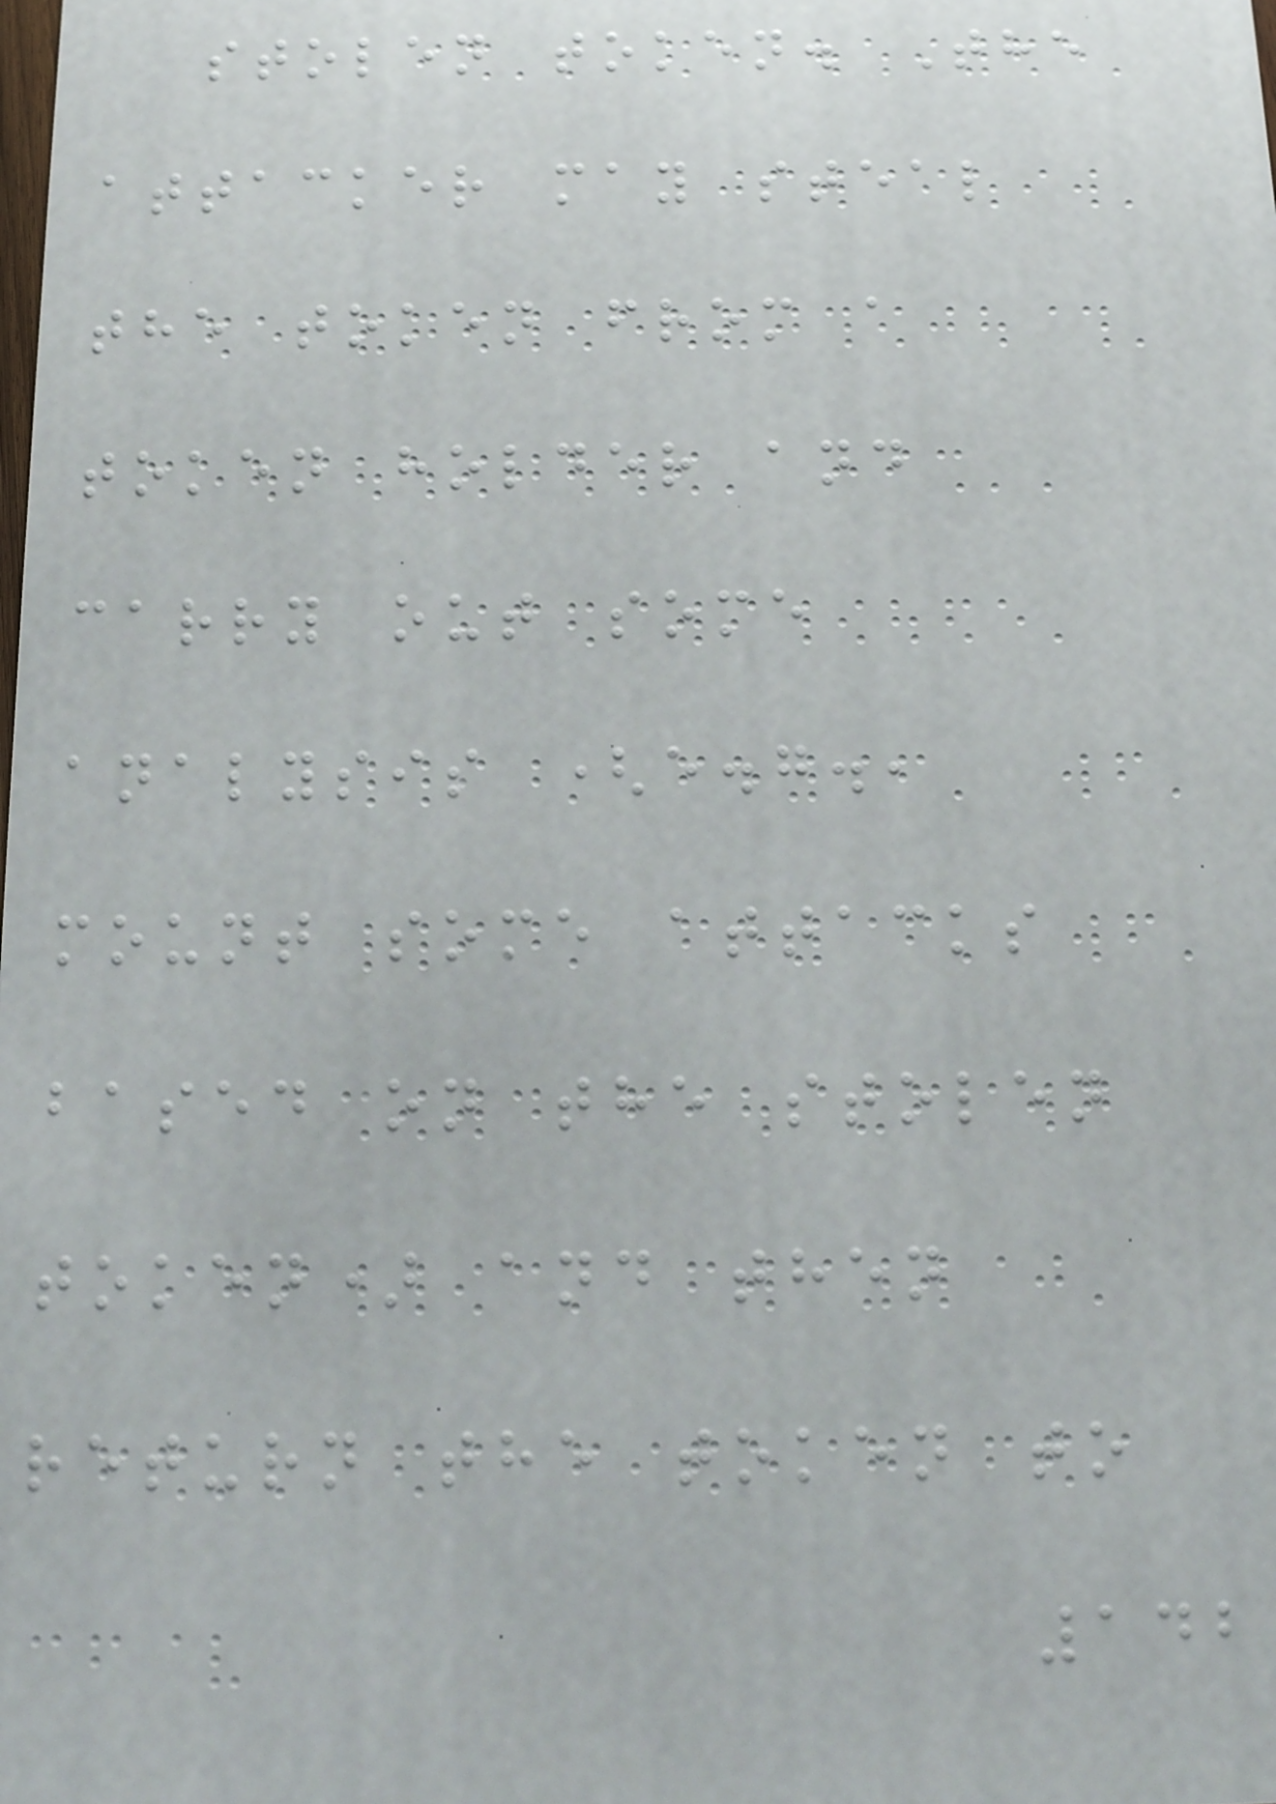stolen token. The
attacker may steal
the token from a
token holder and
carry out some
analysis (e.g.,
mount some attacks
based on the stolen
token) and then
return the token to
142
